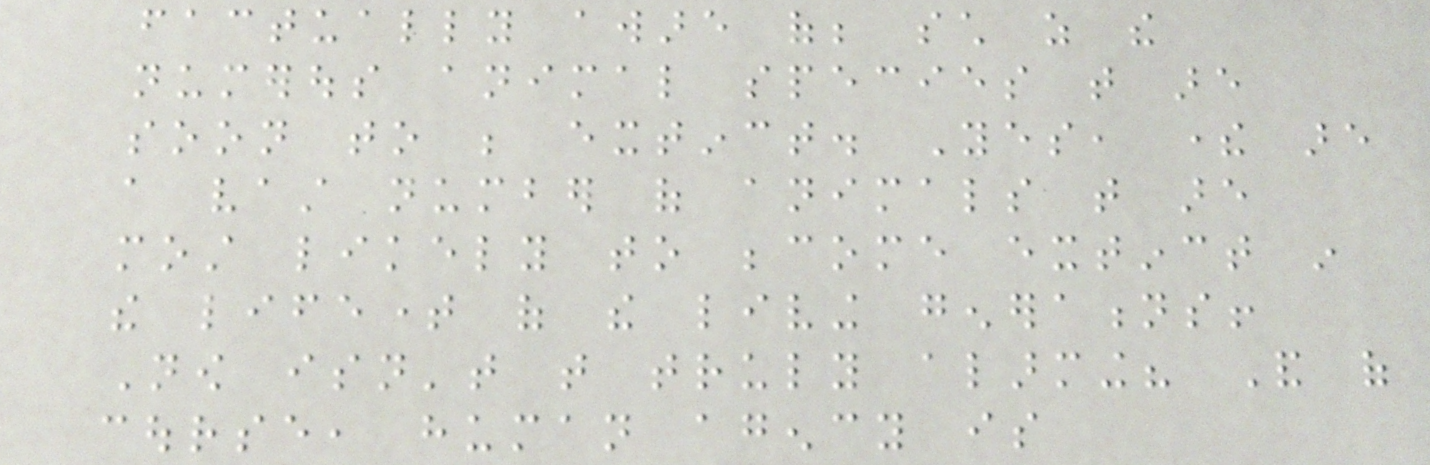factually aware of; such as the
numerous animal species that are
soon to be extinct. Yes, there are
a vast number of animals that are
most likely to become extinct in
the lifetime of the living generations!
Now isn't that truly alarming? And of
course, human agency is
